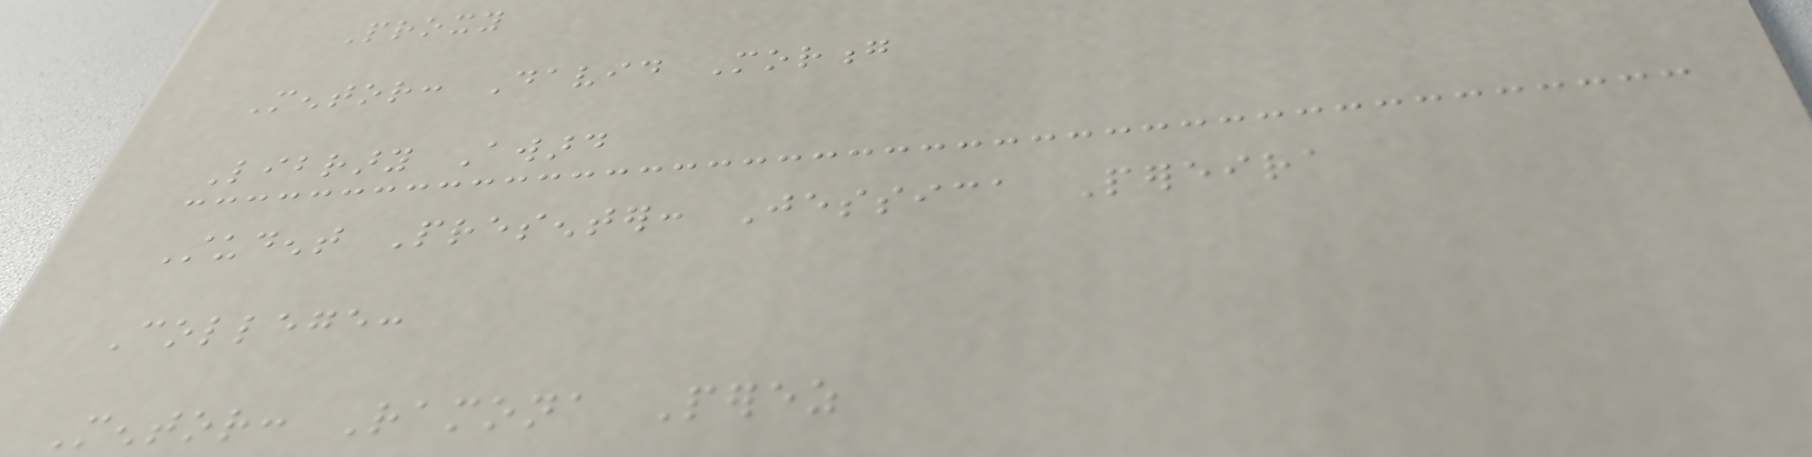Proxy
Mentor: David Morong
Library Award
Student Presenter: Jessica Pereira
College:
Mentor: Ramona Perez
